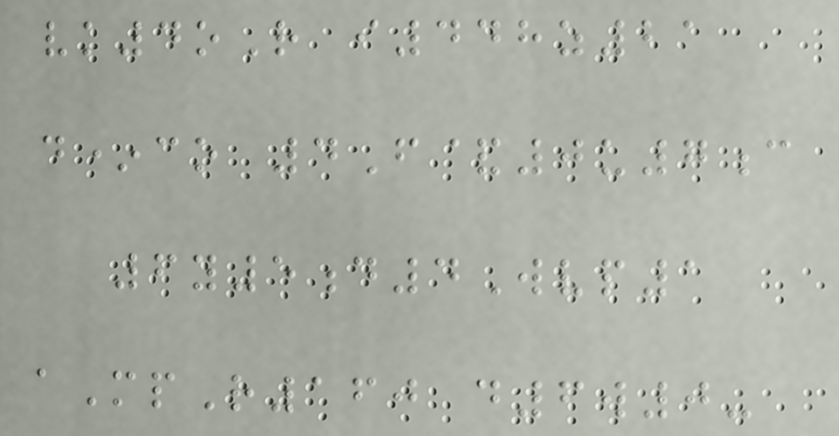vk4oR i448z21
d*co 4F&0u7c
6y5d4Wvp1
aMpR160 d6w0-
